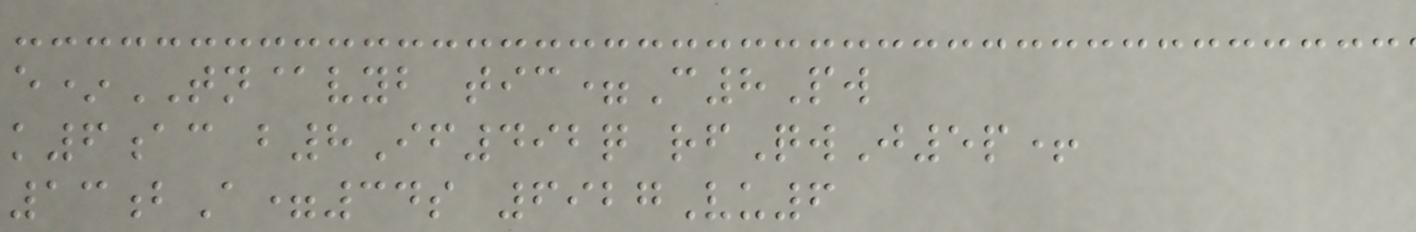e*TN@vyb tic=C8Pw
k6ac b8If492q rfQwJ5p+
13bA=34s 6927Vu6
